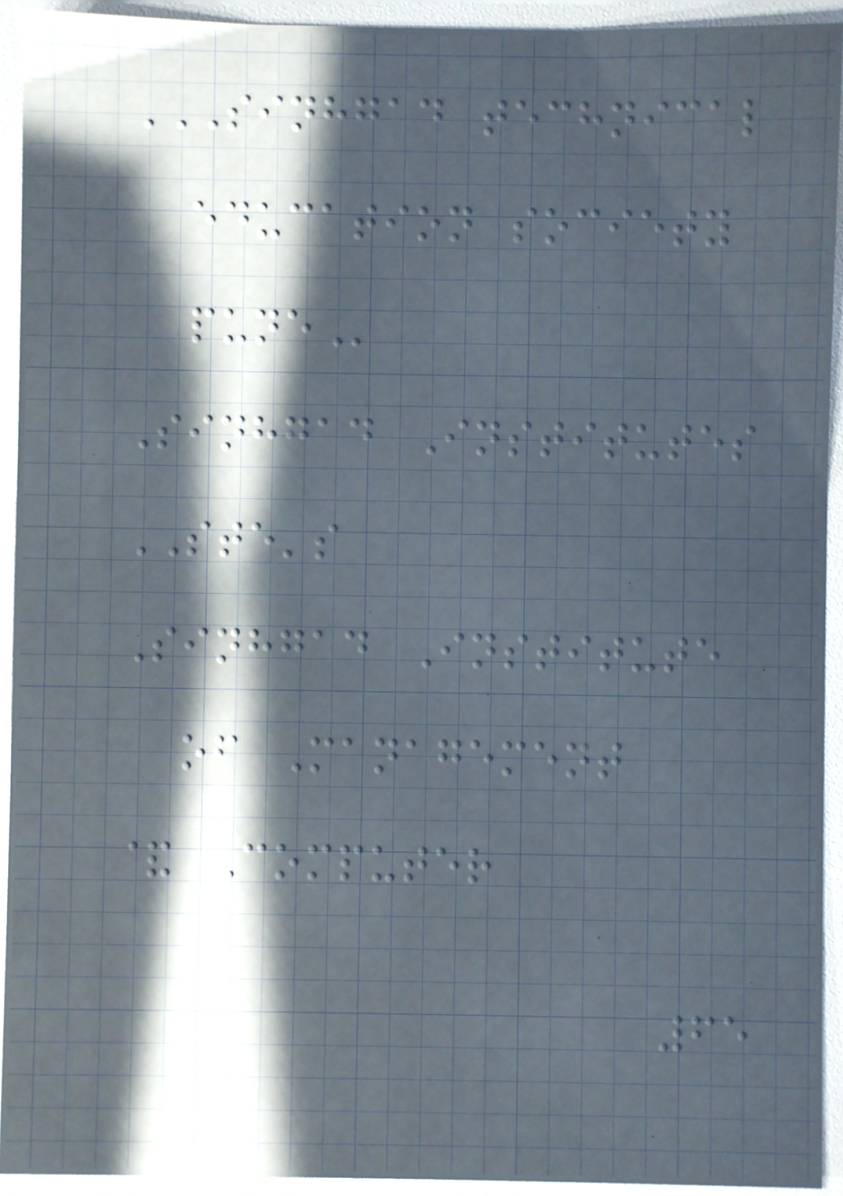SINHGAD TECHNICAL
EDUCATION SOCIETY
PUNE
Sinhgad Institutes
STE's
Sinhgad Institute
of Management
& Computer
65
